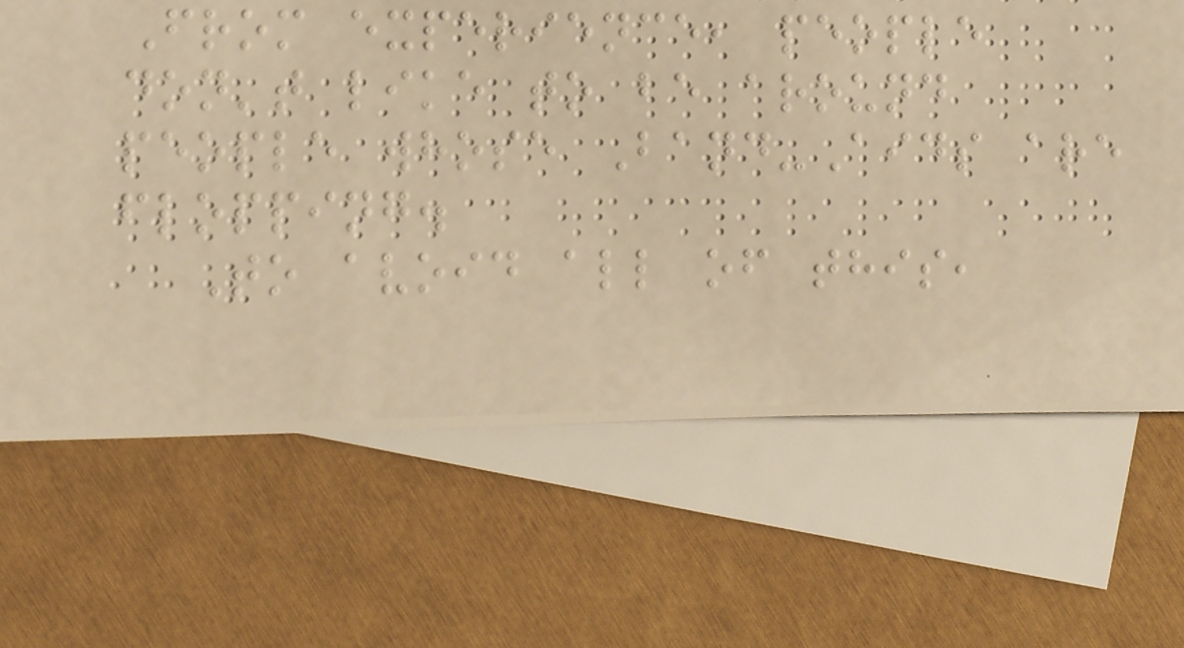From experience, people
don't like to be around
people whose Band-Aids are
flopping.
To avoid all of this,
